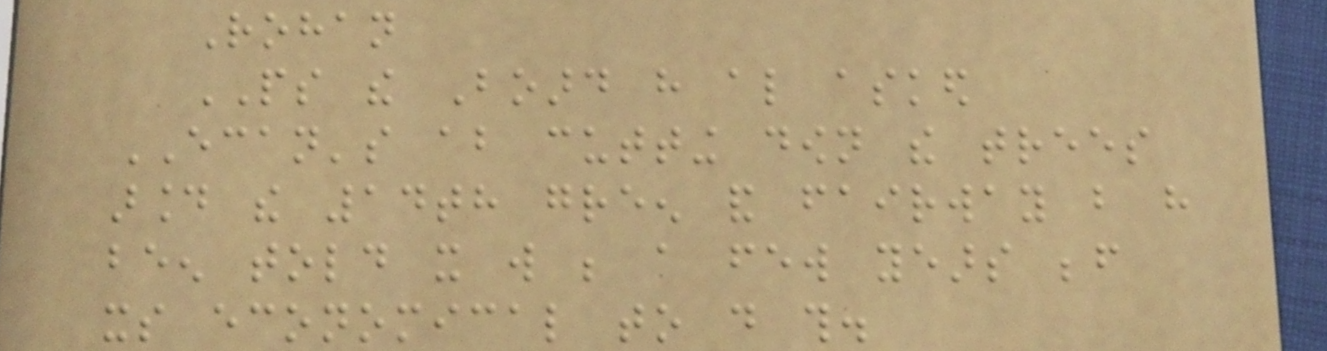Rohan
PS the Board have also asked
ECAN's about cutting down the trees
around the 14th green and fairway but have
been told it will be a few years before
its economical to do this.
